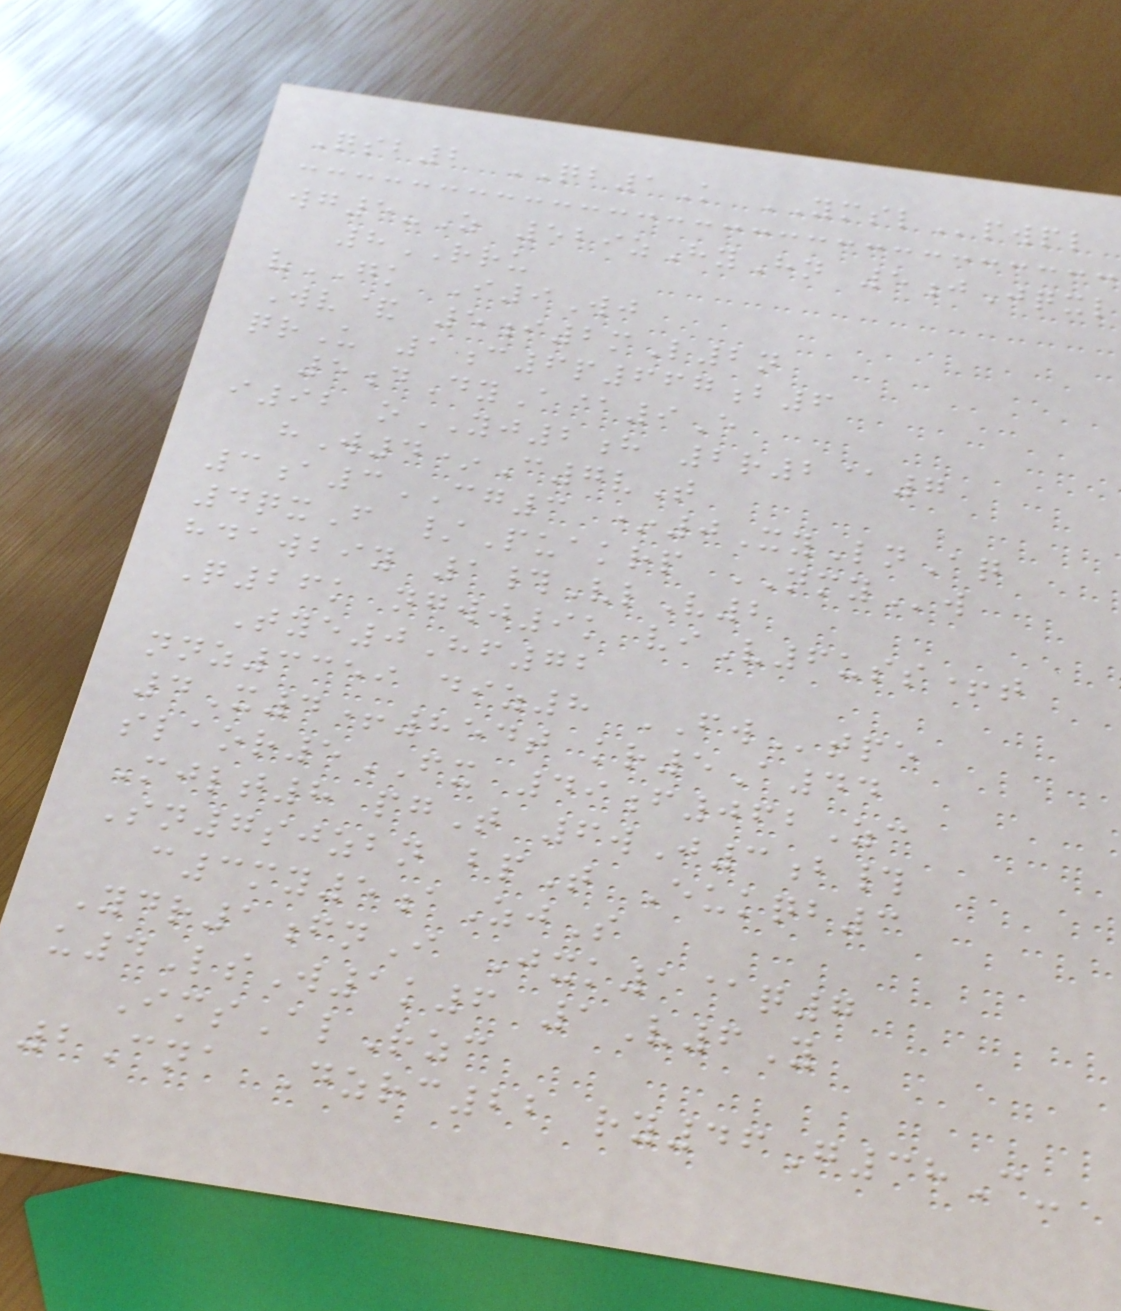Qsb2 QB1K YMSLpwpl
wg5-Z 529zHyHn 5jJqxl
8RRU
vGK I9Wj
Wv& 5i2mL2n
qrU 1c6p667b6
5dDyA@9E
i92 oYJ2h 2r2@7
hW4*C7vT
3a3CG3 *0XyLnAq
4qxF /Puakrp NMYw
hdawbiy 1#VlV2
Q26k ngwj9k viV6uss+t
Tye0Hf72
nnz3359 diz8 FWtpe
4X4+854t kr5A44
slaor5FX 49f062Zc
Mjlt8 pgT 6wJ3b#
Sn7sjzbn bpT Eukqb3
c3my5aZjS
Ydr1fnI Jxk1@q7
u4LsW1k6 1V6Y
ImsAlRzc
2Cna Dzrc22 ry46G38C-
